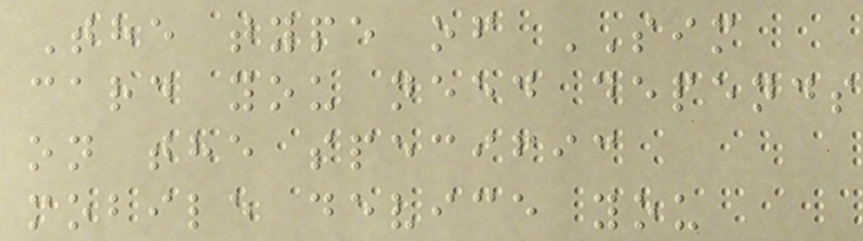The type of SIM
card you need depends
on the specific
mobile device you
